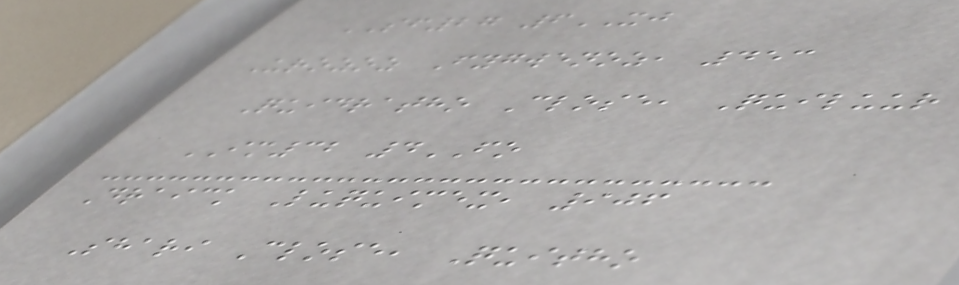SF27 6XJ
Urozoz Fygwenoz, 453
Quidratho Close, Quiluur
IM32 4FO
Draick Luquimex, 906
Shari Close, Quitho
